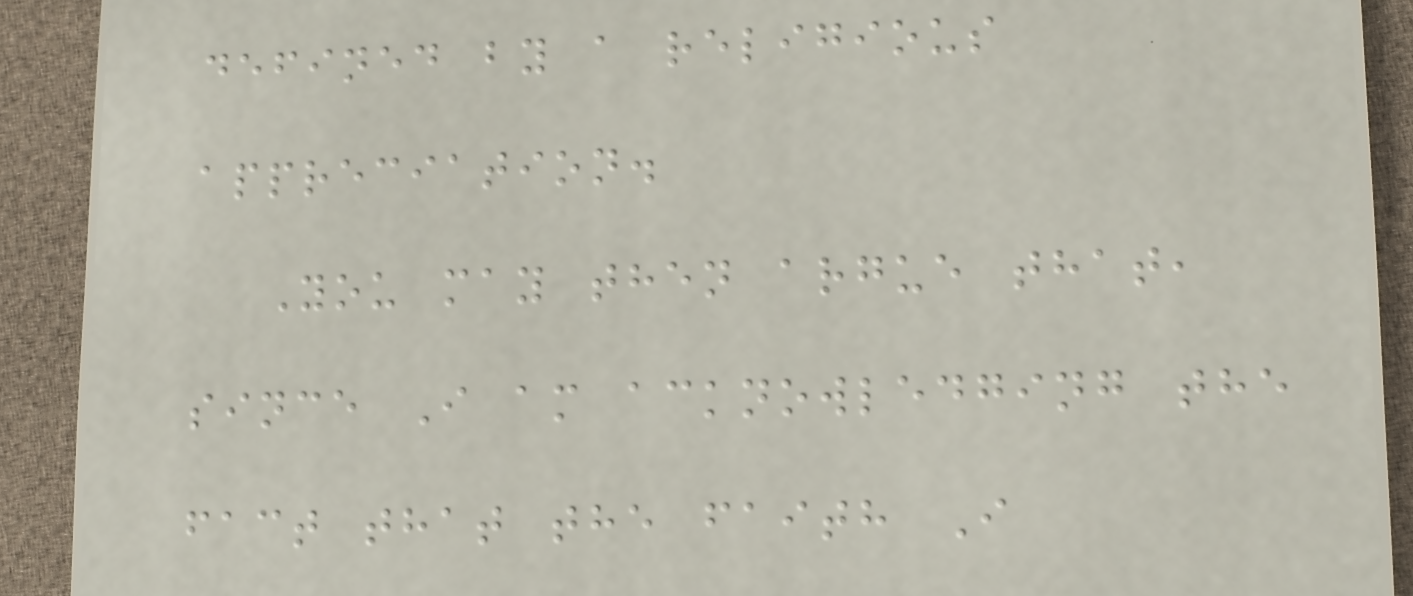defined by a religious
appreciation.
You may then argue that,
since I am acknowledging the
fact that the faith I
